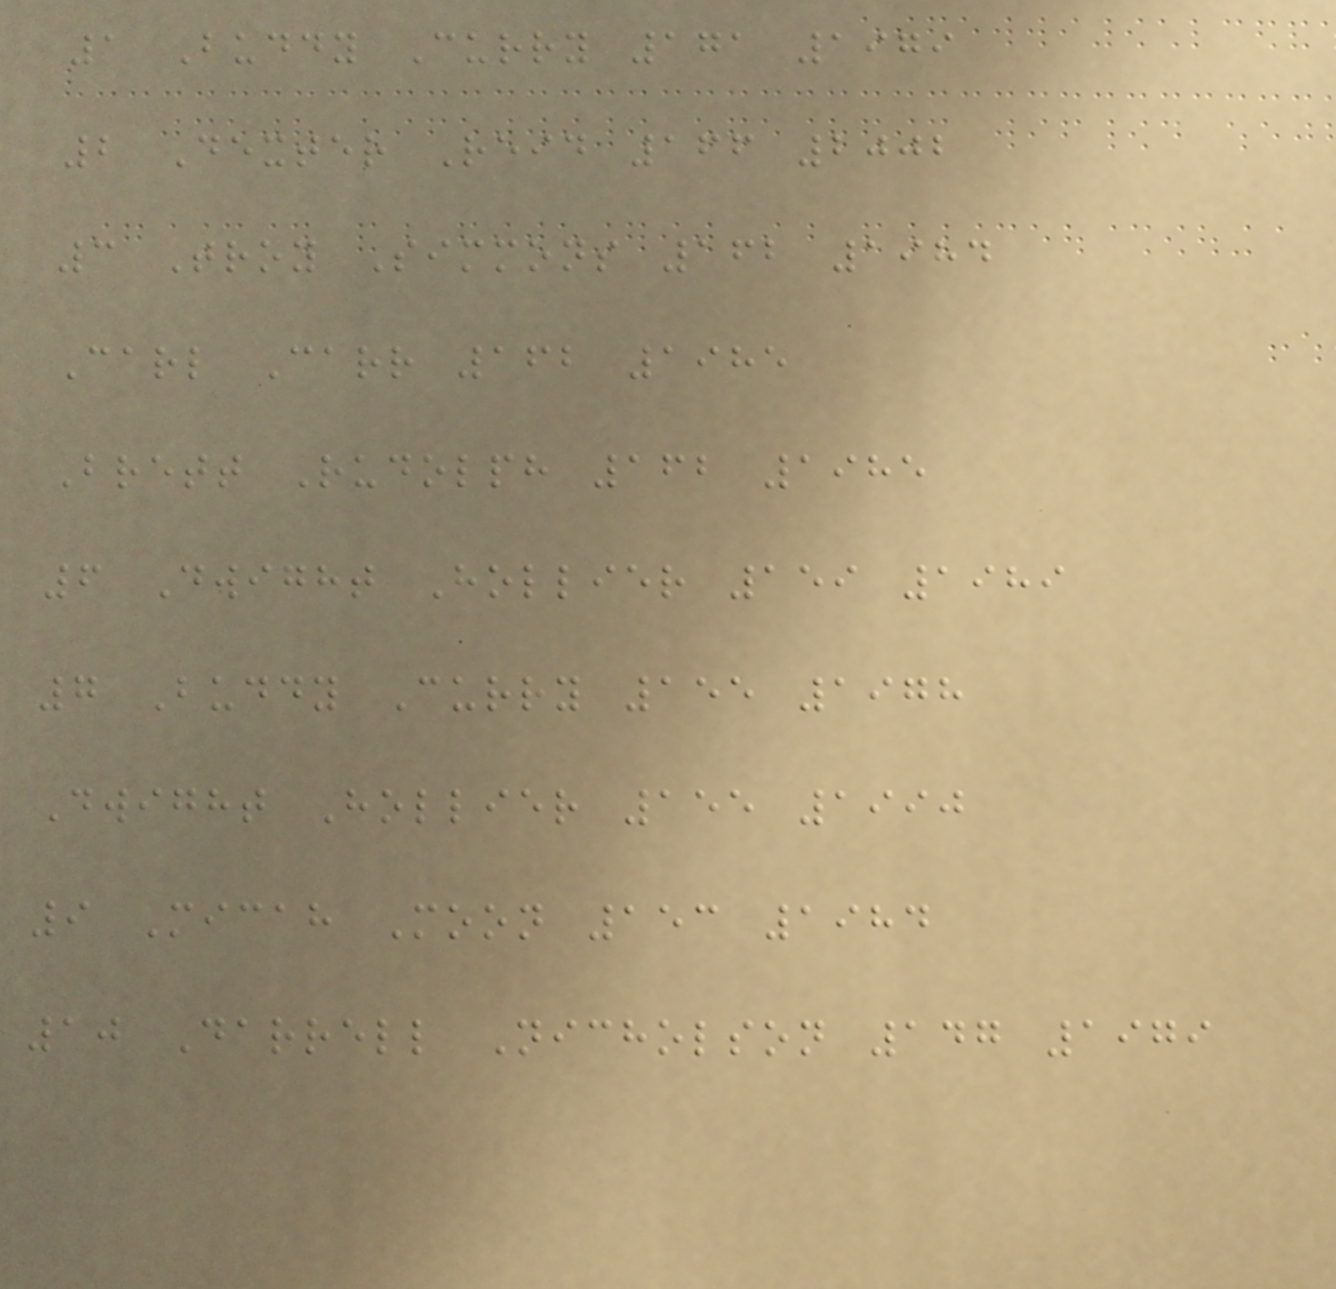1 Buddy Curry 171 1979
2 Dexter Reid 166 2002
3 Troy Simmons 162 1984
Carl Carr 162 1985
Brett Rudolph 162 1985
6 Dwight Hollier 159 1989
7 Buddy Curry 155 1978
Dwight Hollier 155 1990
9 Micah Moon 153 1984
10 Darrell Nicholson 147 1979
